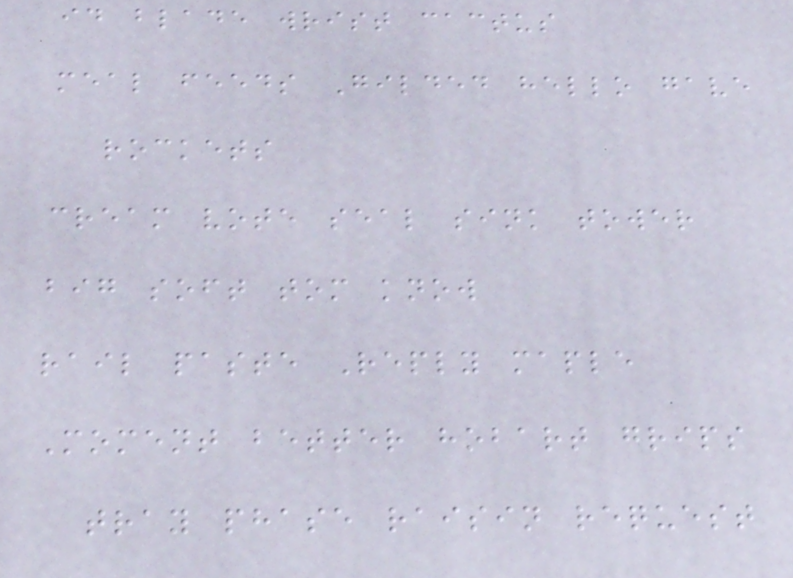id blade wrist cactus
meal feeds Gilded hello gave
rockets
cream vote seal sink tower
big soft tom know
rail paste Reply maple
Moment better hobart grips
tray phase raisin request
